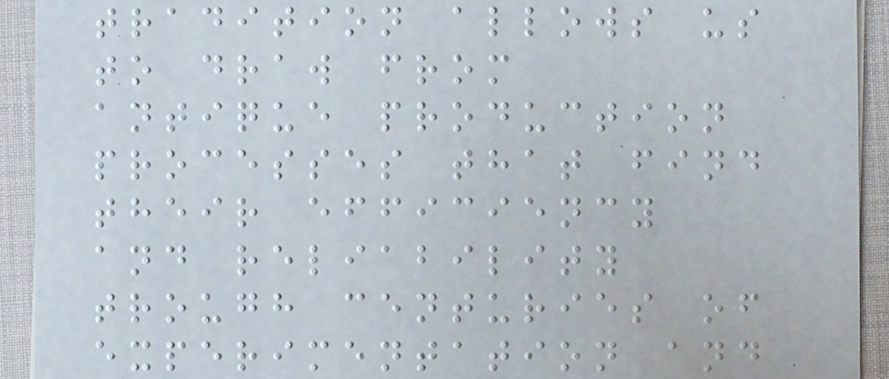tradition allows us
to draw from
antique production
processes that find
their efficiency
and reliability
trough centuries of
experimentation and
